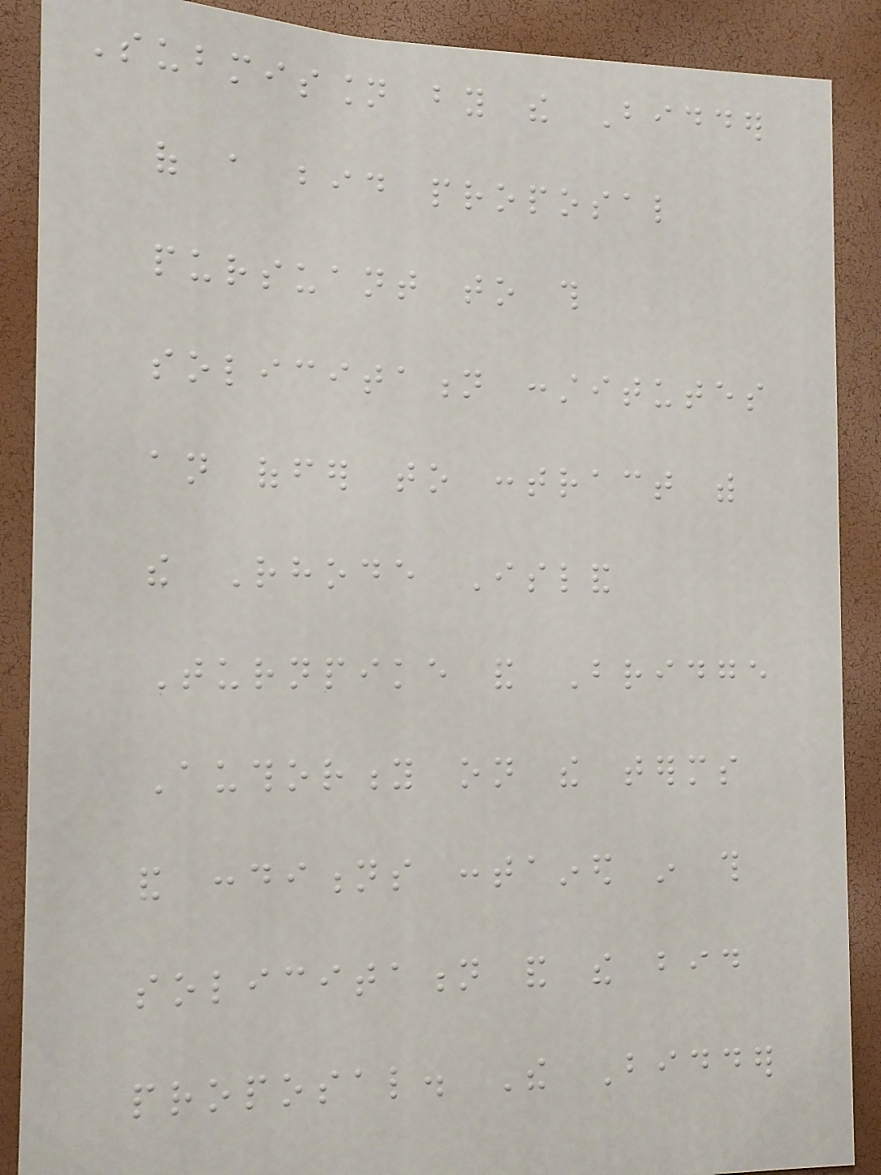Submission by the Bidder
of a bid proposal
pursuant to this
solicitation constitutes
an offer to contract with
the Rhode Island
Turnpike and Bridge
Authority on the terms
and conditions contained in this
solicitation and the bid
proposal. The Bidder
